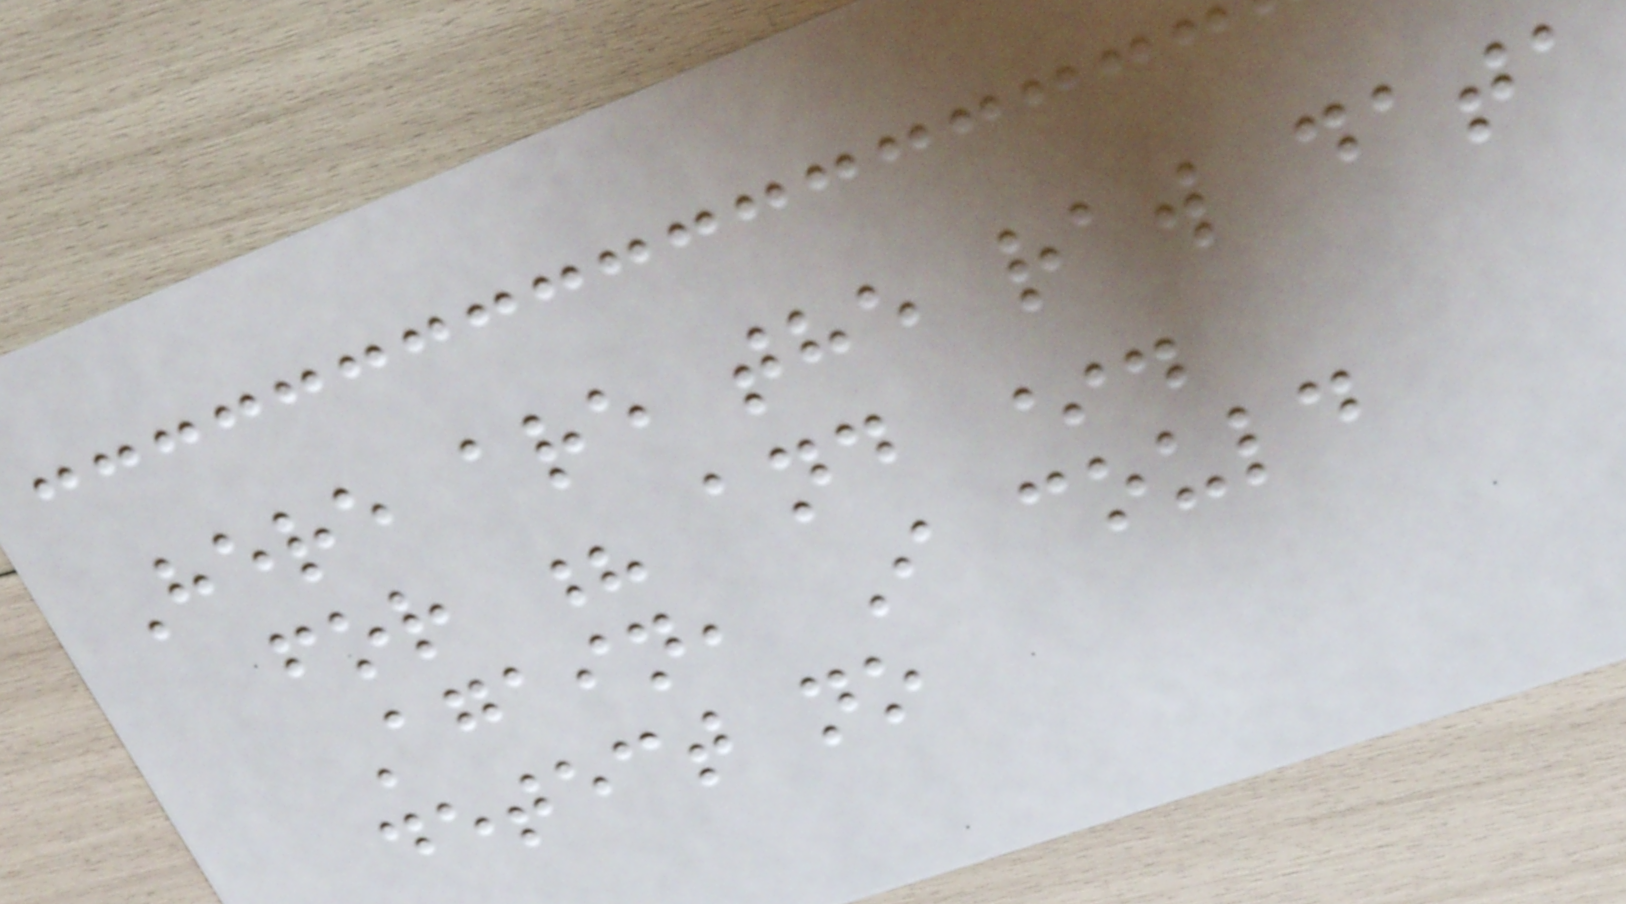Here are the raw data
for ? and *.
Again, I could
detect no
